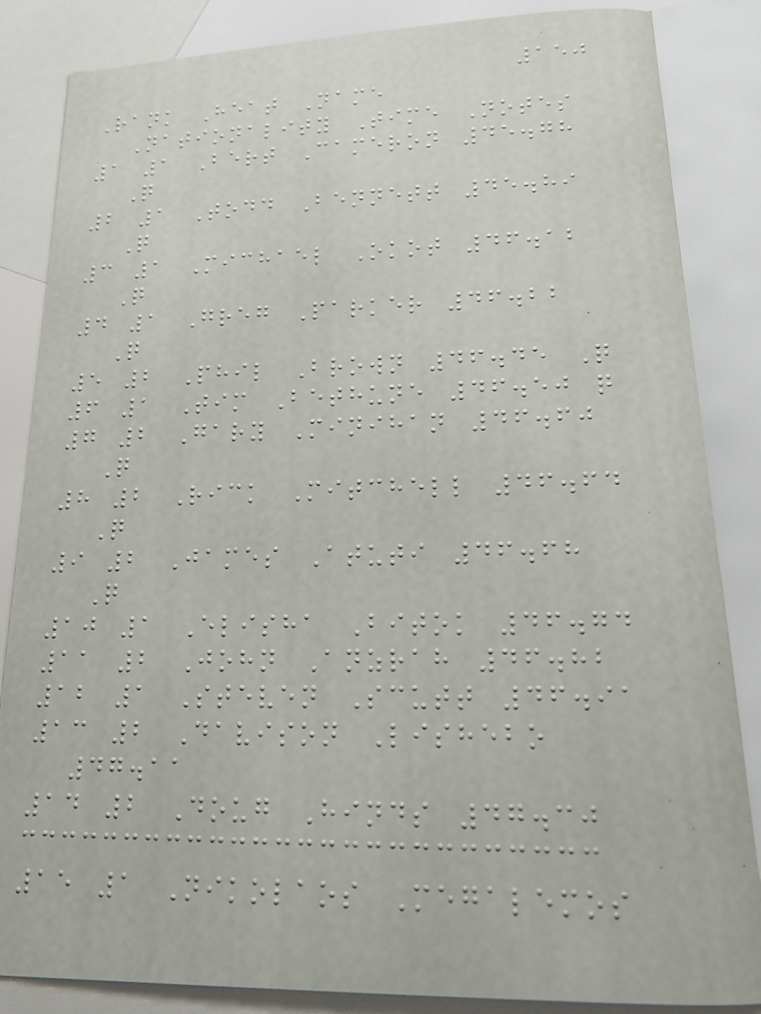150
Rank Heat Name
Nationality Time Notes
1 1 Bert Cameron 45.78
Q
2 1 Todd Bennett 45.89
Q
3 1 Michael Okot 46.12
Q
4 1 Greg Parker 46.22
Q
5 2 Phil Brown 46.45 Q
6 1 Tim Bethune 46.50 q
7 2 Gary Minihan 46.60
Q
8 2 Rick Mitchell 46.64
Q
9 2 James Atuti 46.68
Q
10 1 Elisha Bitok 46.74
11 2 John Anzrah 46.82
12 1 Steven Scutt 46.91
13 2 Davison Lishebo
47.11
14 2 Doug Hinds 47.30
15 1 Nikolaos Megalemos
